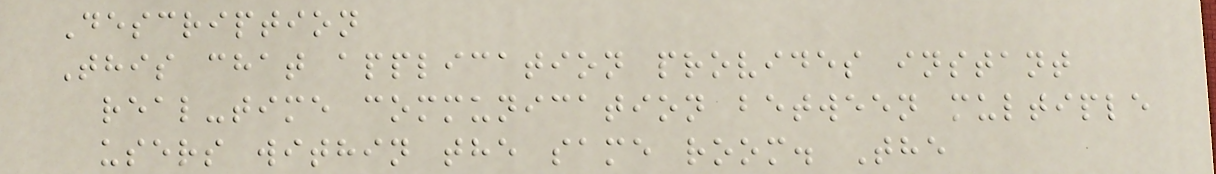Description
This chat application provides instant
real-time communication between multiple
users within the same room. The
